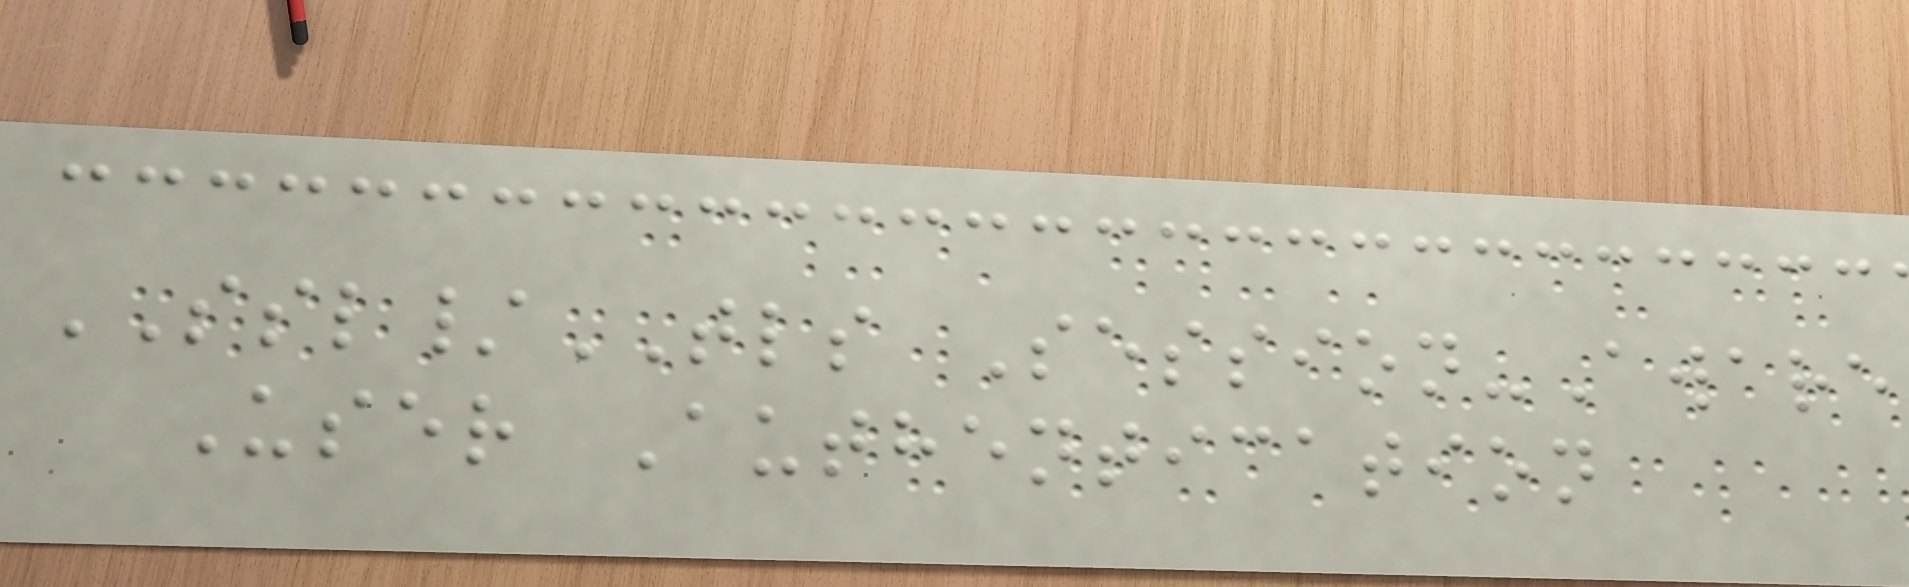SSL/TLS Session-Aware
User Authentication
